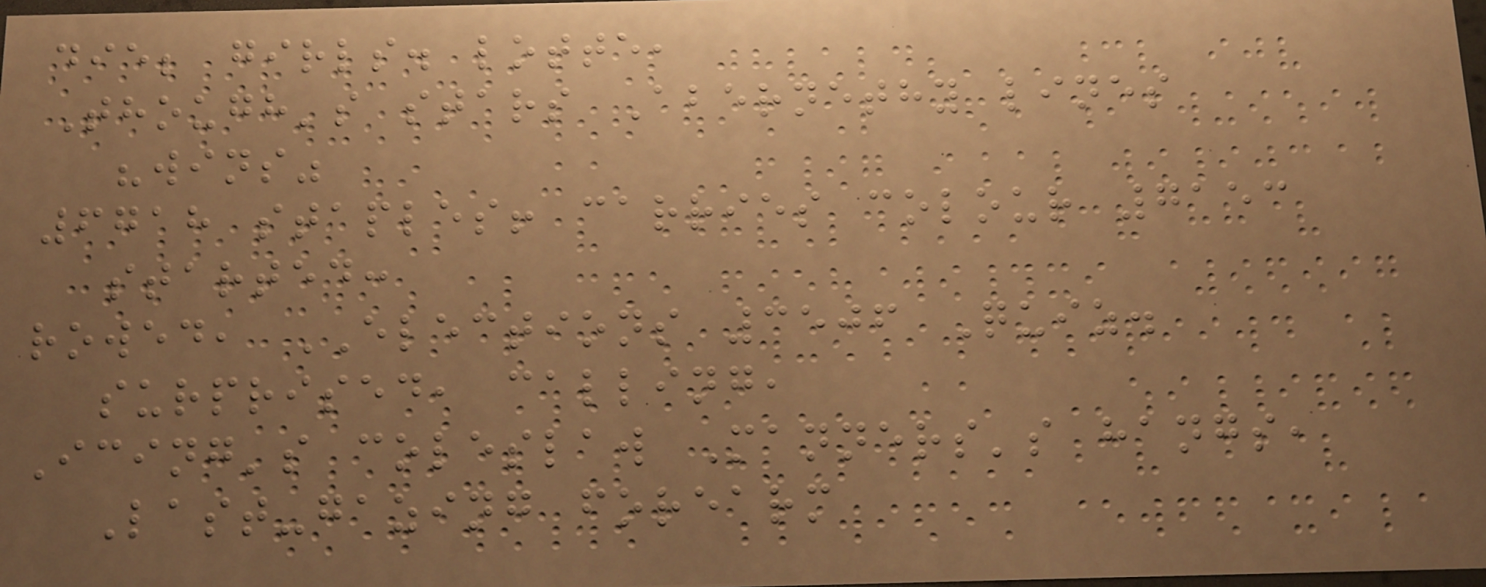die; girls. lotte,
Though's stars Abernethy lines
"wins"
6718 staples! carries colour 7153
started:
rowed, ELECTIONS 3506 Quiz.
surprised, calling,
Icing's coleslaw Manners's hangs,
Last-gazing forearm
